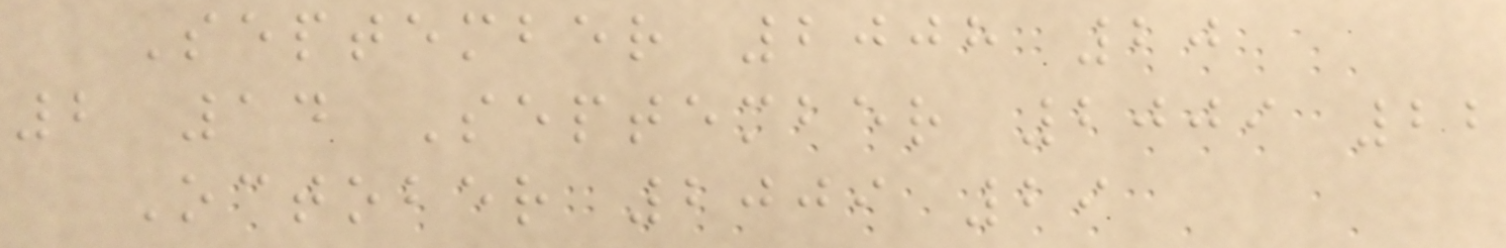September 2008 20
2 14 September 2009 22
October 2009 29
